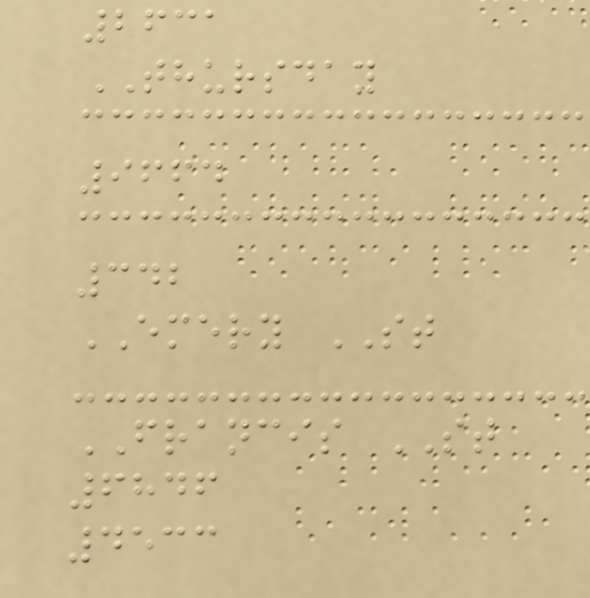2631
THURSDAY
9664
342
EMERY ST
FRANCIS ST
6846
4533
